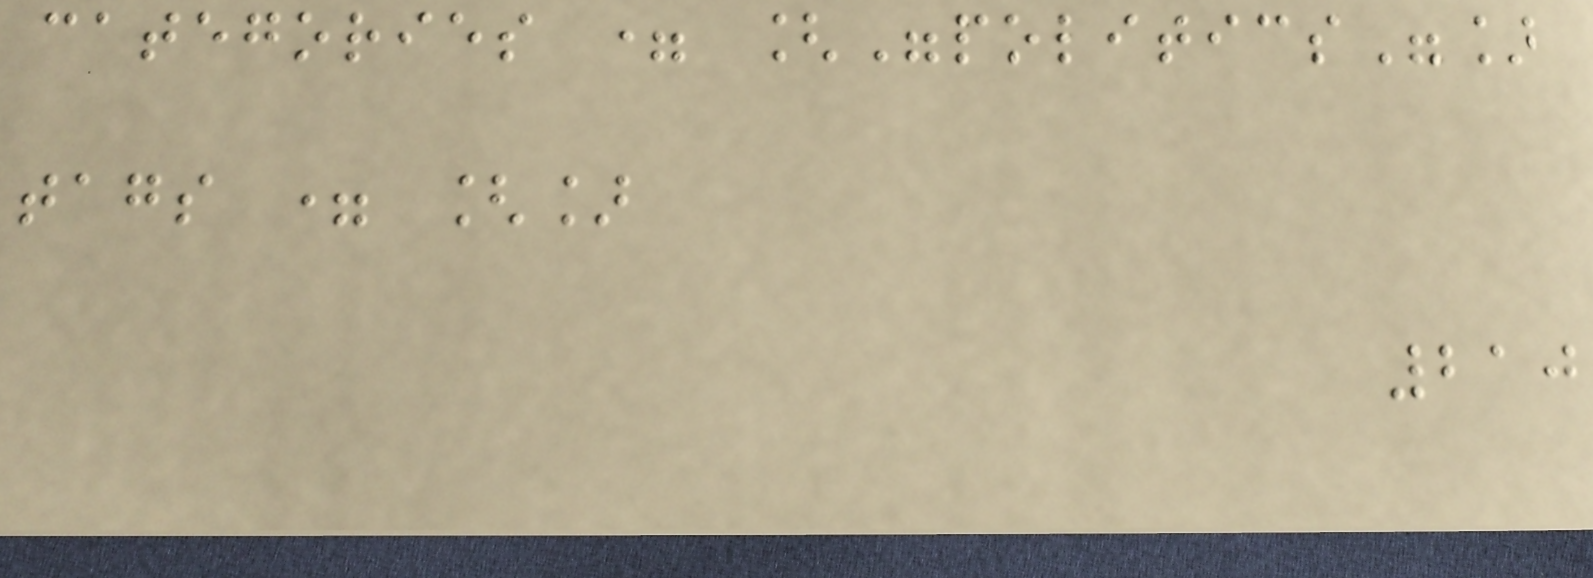categories = ["politics"]
tags = []
210
